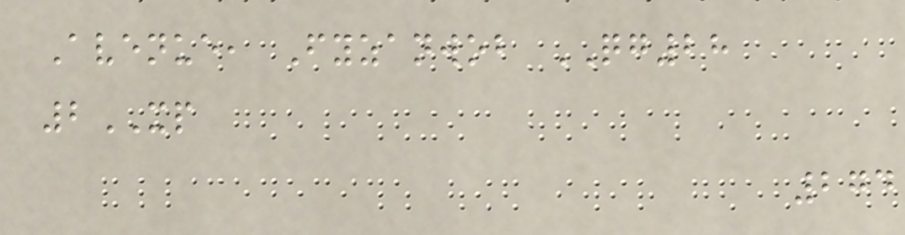Avenue, Fyzanwob QG28
2XP
274
